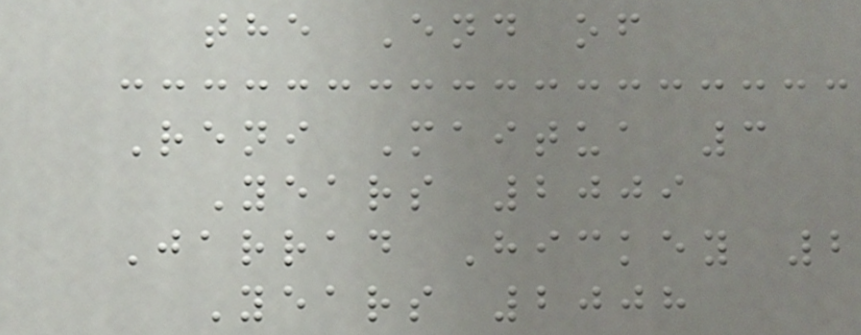the End of
Reni Maitua 3
Years 2009
Jarrad Hickey 2
Years 2008
